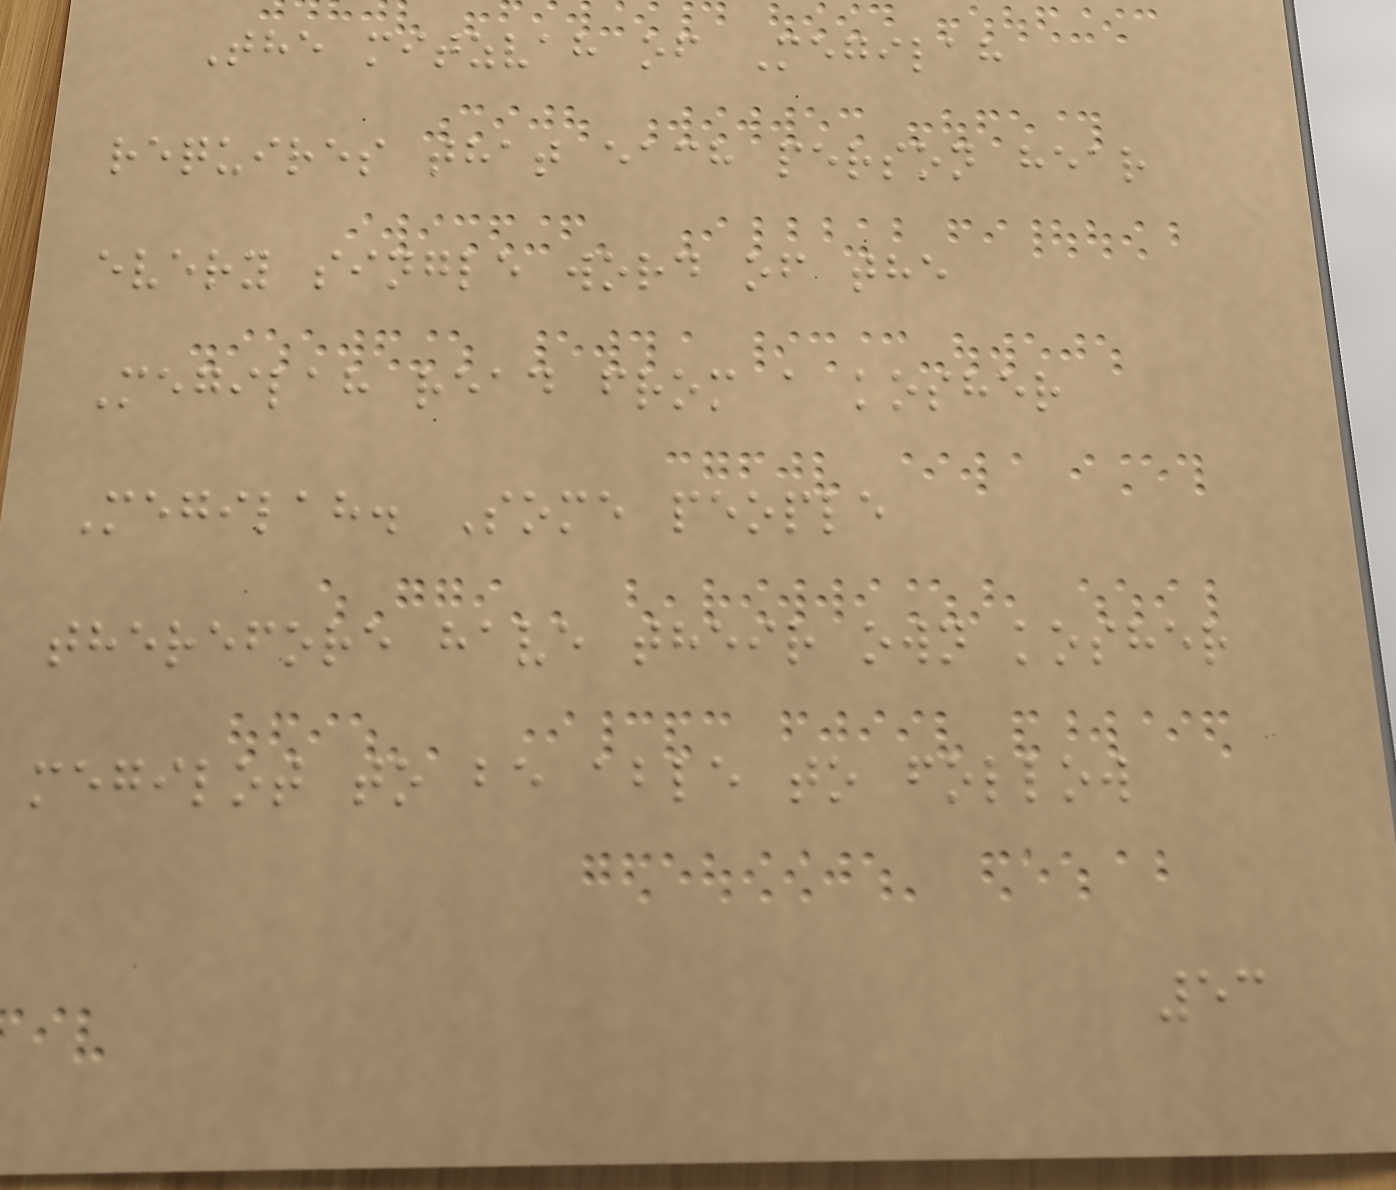The mitzvah of Megilah
requires that each person hear
every single word of the
Megilah read from a kosher
Megilah. Some people
therefore have their own kosher
megilot to be able to follow
53
